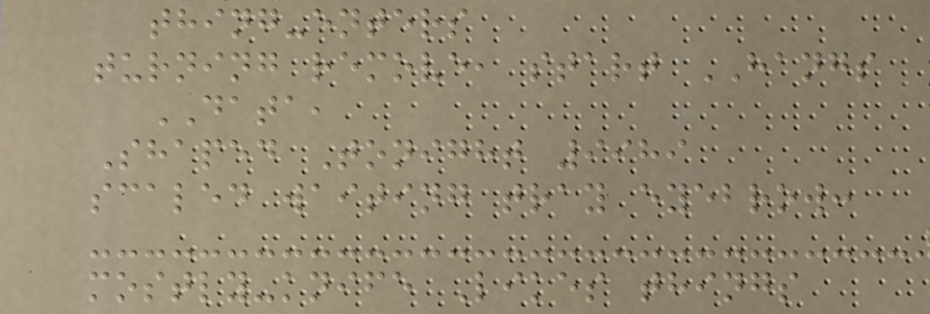thing-enters
turning remove, start HANGS
DATA,
Shaped Tonight 9989
scaled waiting tray eyebrow:
mostly-knife Likes things
